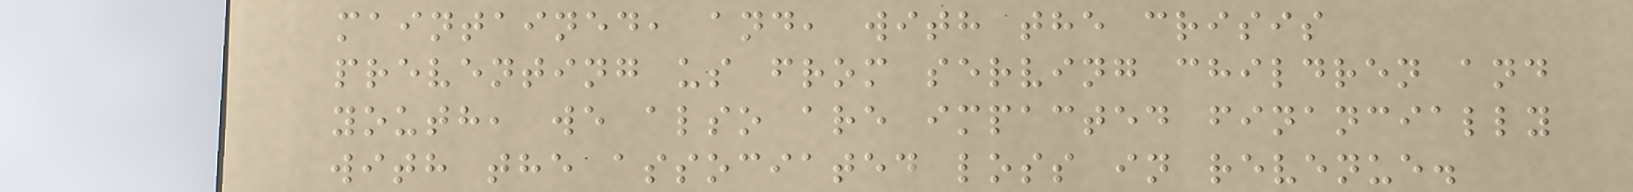maintained, and, with the crisis
preventing us from serving children and
youth, we also are impacted financially
with the associated loss in revenue.
